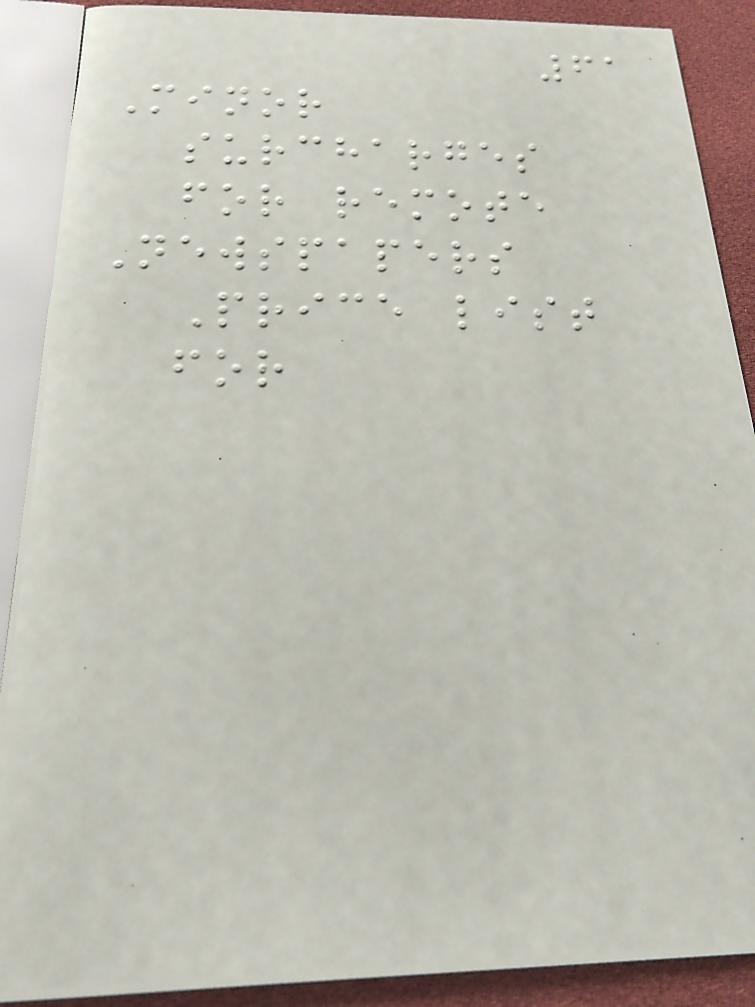61
Minor
surcharges
for remote
Newspapers
Price list
for
